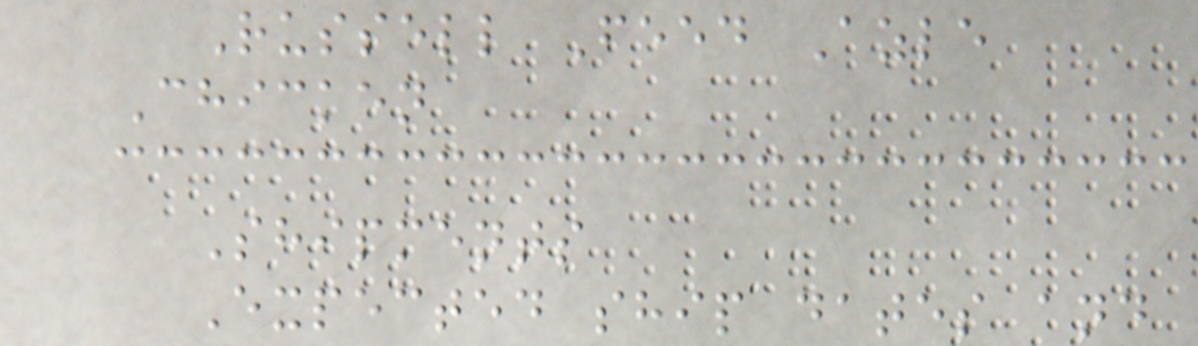Russell Feed Azle
Chicken
Shipments
Expected ship dates and
